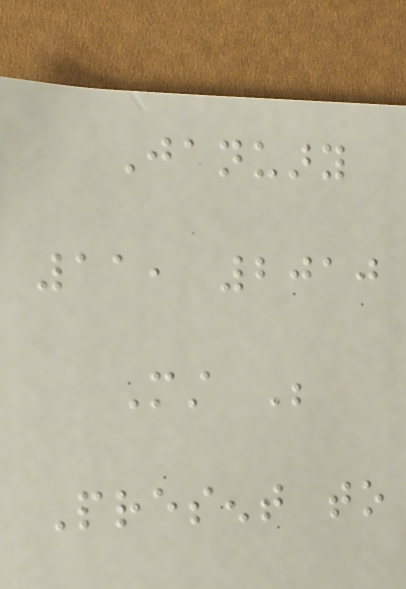January
11, 2010
Must Be
Present to
